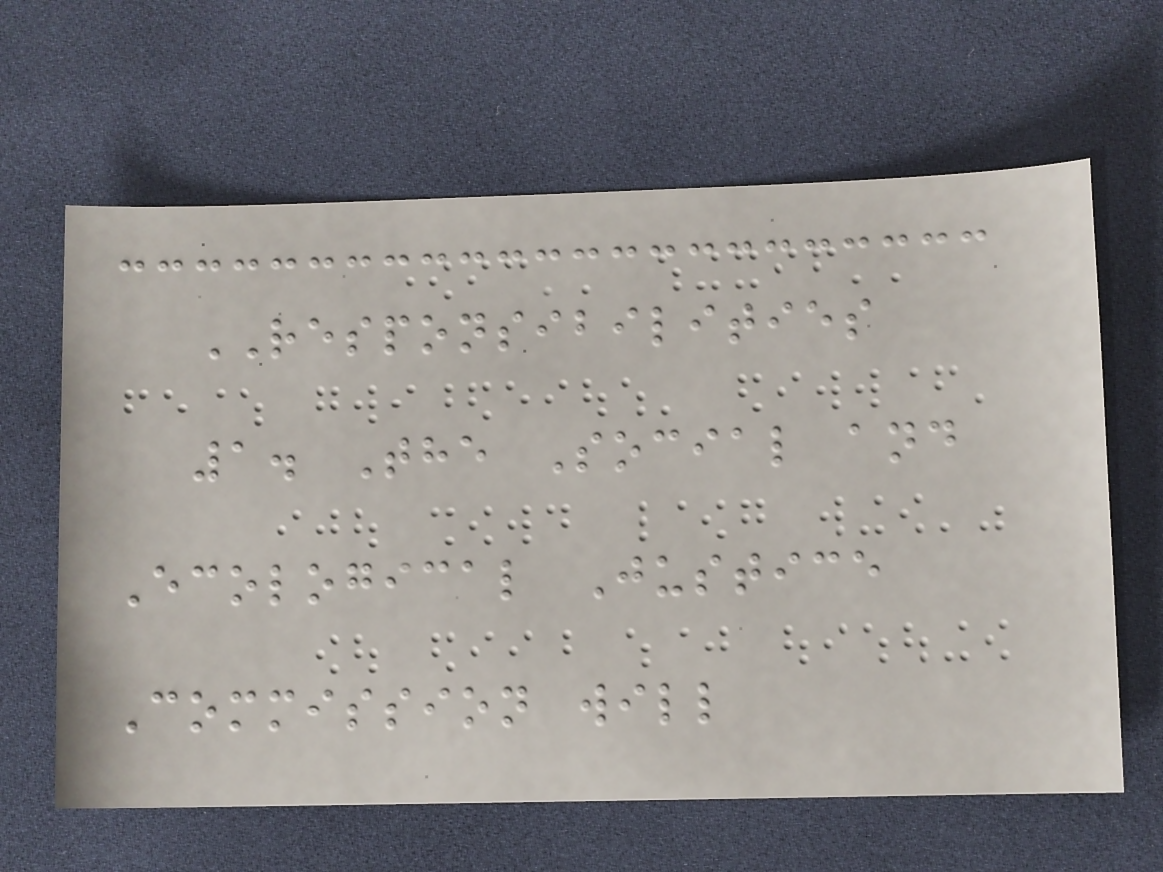RESPONSIBILITIES
1. The Social and
Ecological Justice
Commission will
